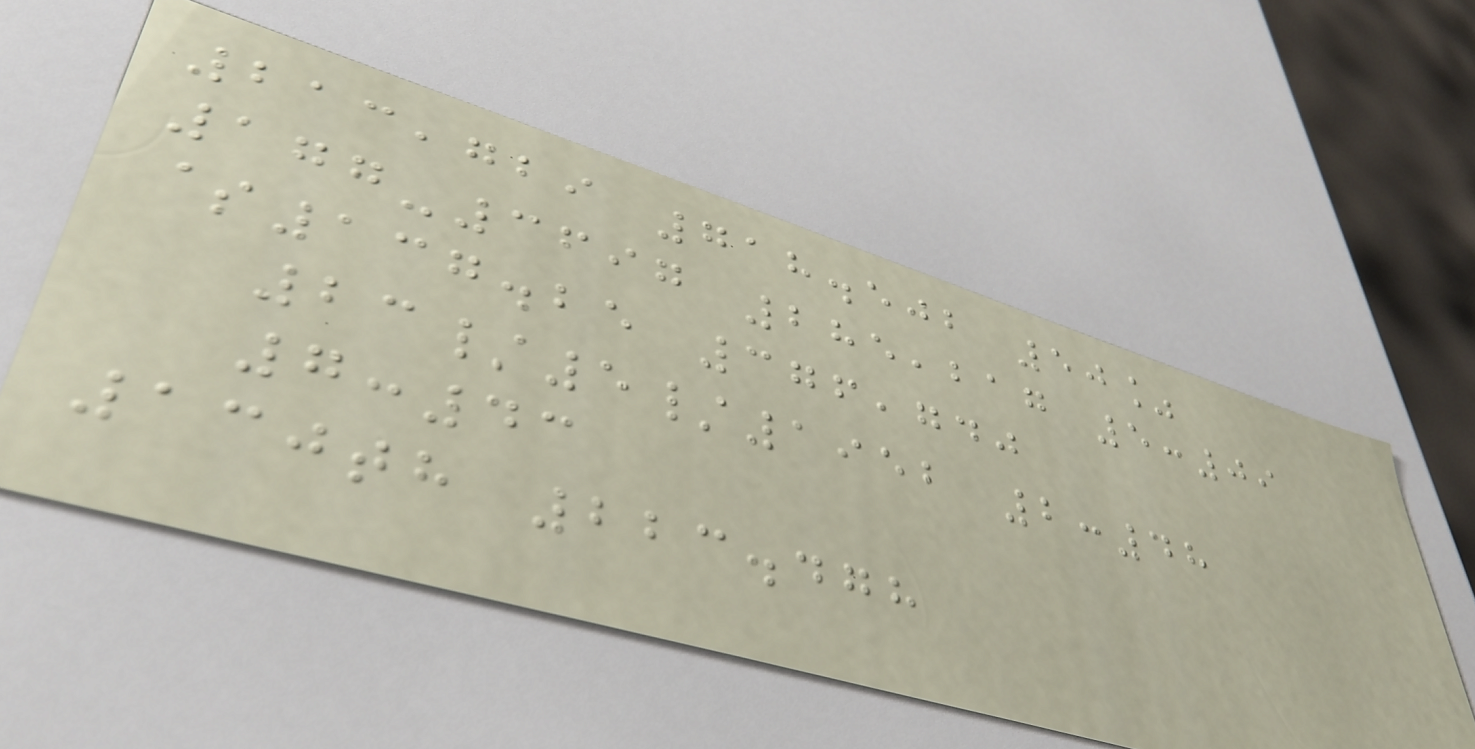213,729 718.502 50%
177-3697 285,217 5:09
$137.25 376,740
23/5/1952 2:48
7:43
130th 223.478
